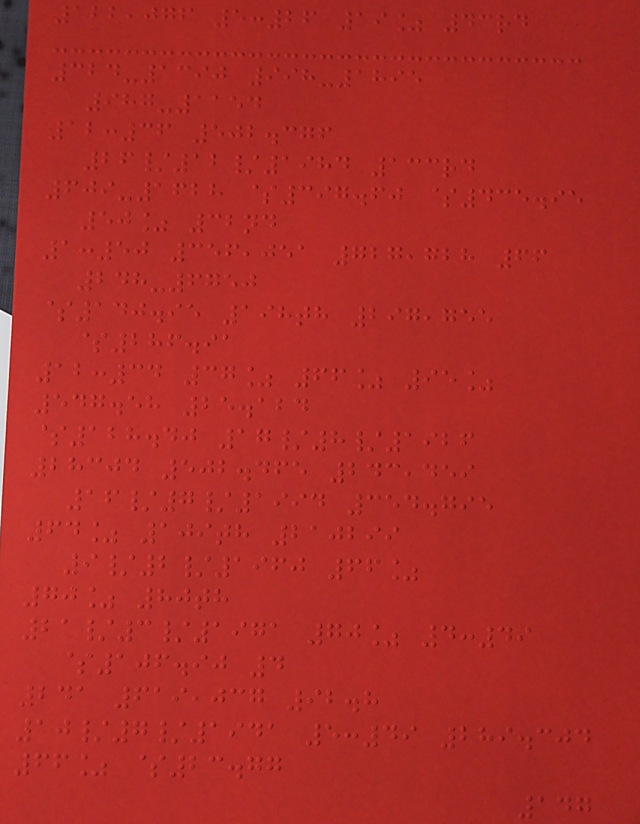122,076 5:26 19% 43rd
324-1390 998-1895
987-1154
12:36 502.376
26/12/1984 133rd
609-1628 $397.60 $435.95
50% 32nd
1:50 356,051 727,728 66
248-6750
$140.95 198th 297,755
$286.91
12:34 37% 66% 95%
547.58 25.124
$128.40 17/8/1926
28304 502.465 243,459
16/7/1994 354.795
64% 109th 210299
9/2/1960 66%
70% 80th
21/3/1971 70% 4:49
$106.90 4
241 619,037 92.8
10/7/1941 5:49 289.304
66% $23.77
147
